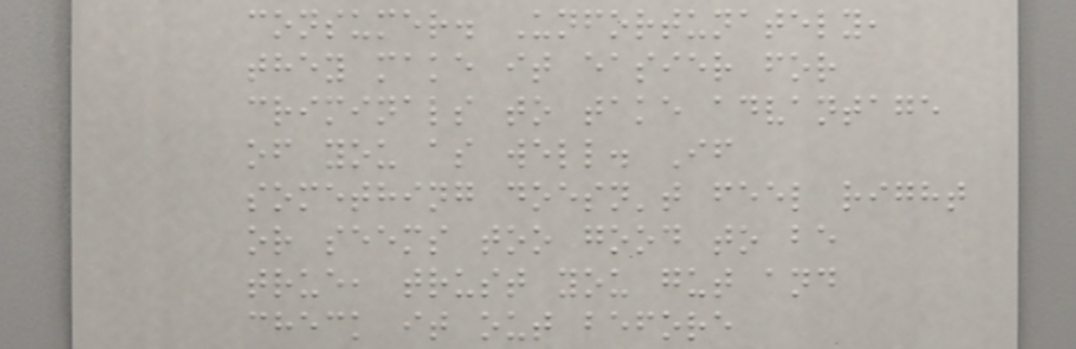consumer. Unfortunately,
they make it easier for
criminals to take advantage
of you as well. If
something doesn't feel right
or seems too good to be
true, trust you gut and
check it out before
